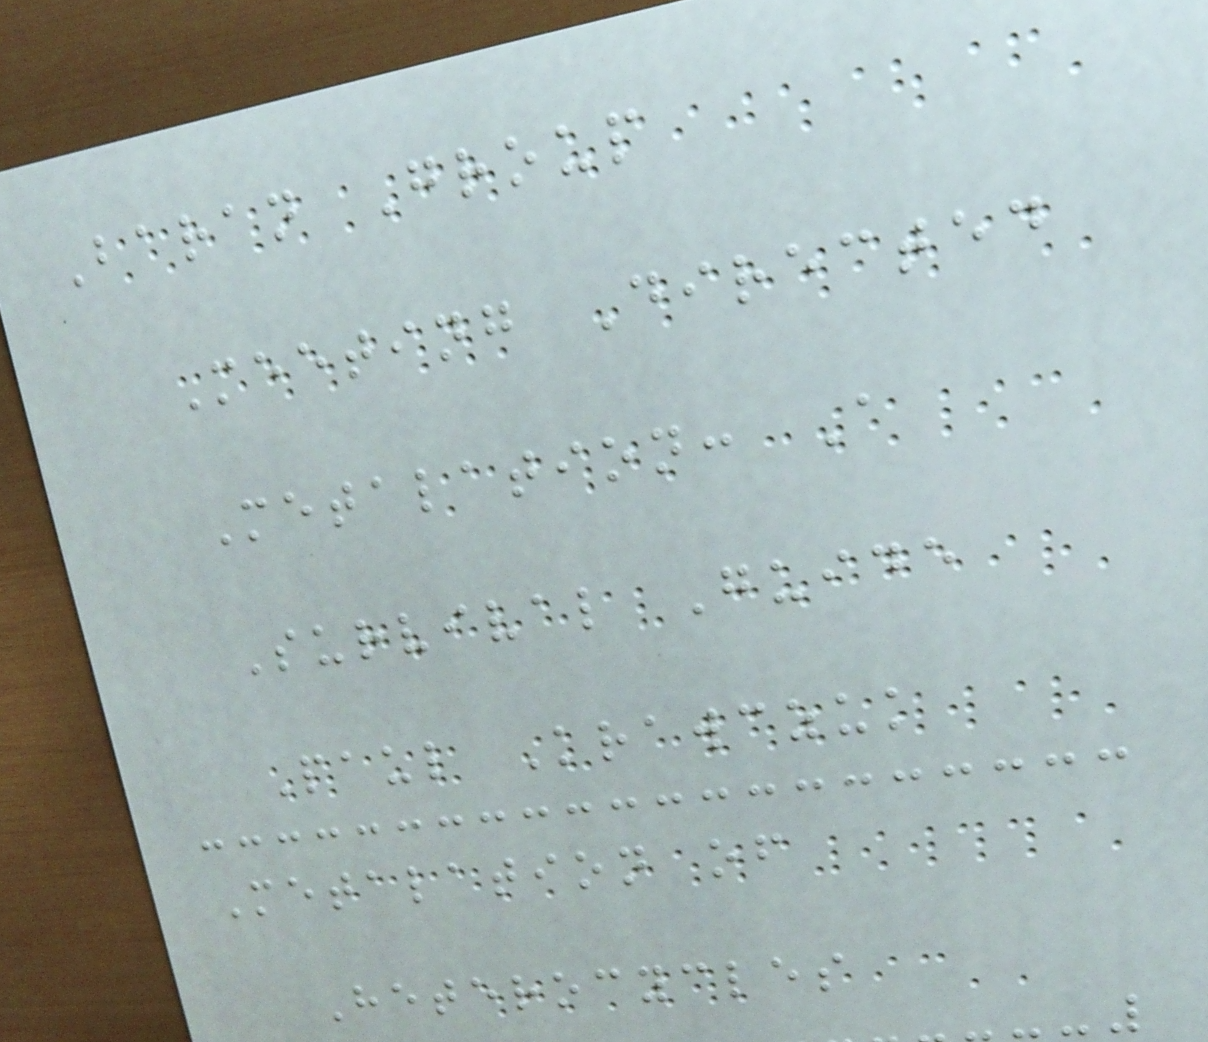Baran Group
Meeting Directed
Metalation: A
Survival Guide
Paul Krawczuk
Metalation of
Heterocycles
